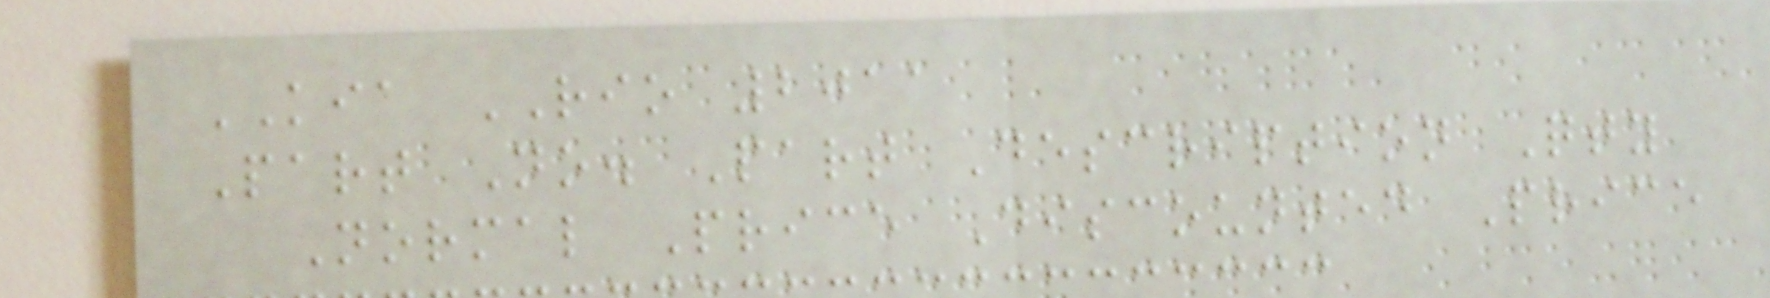KIA RIO 2011
Part No. Part Description Qty
Normal Price Discounted Price
